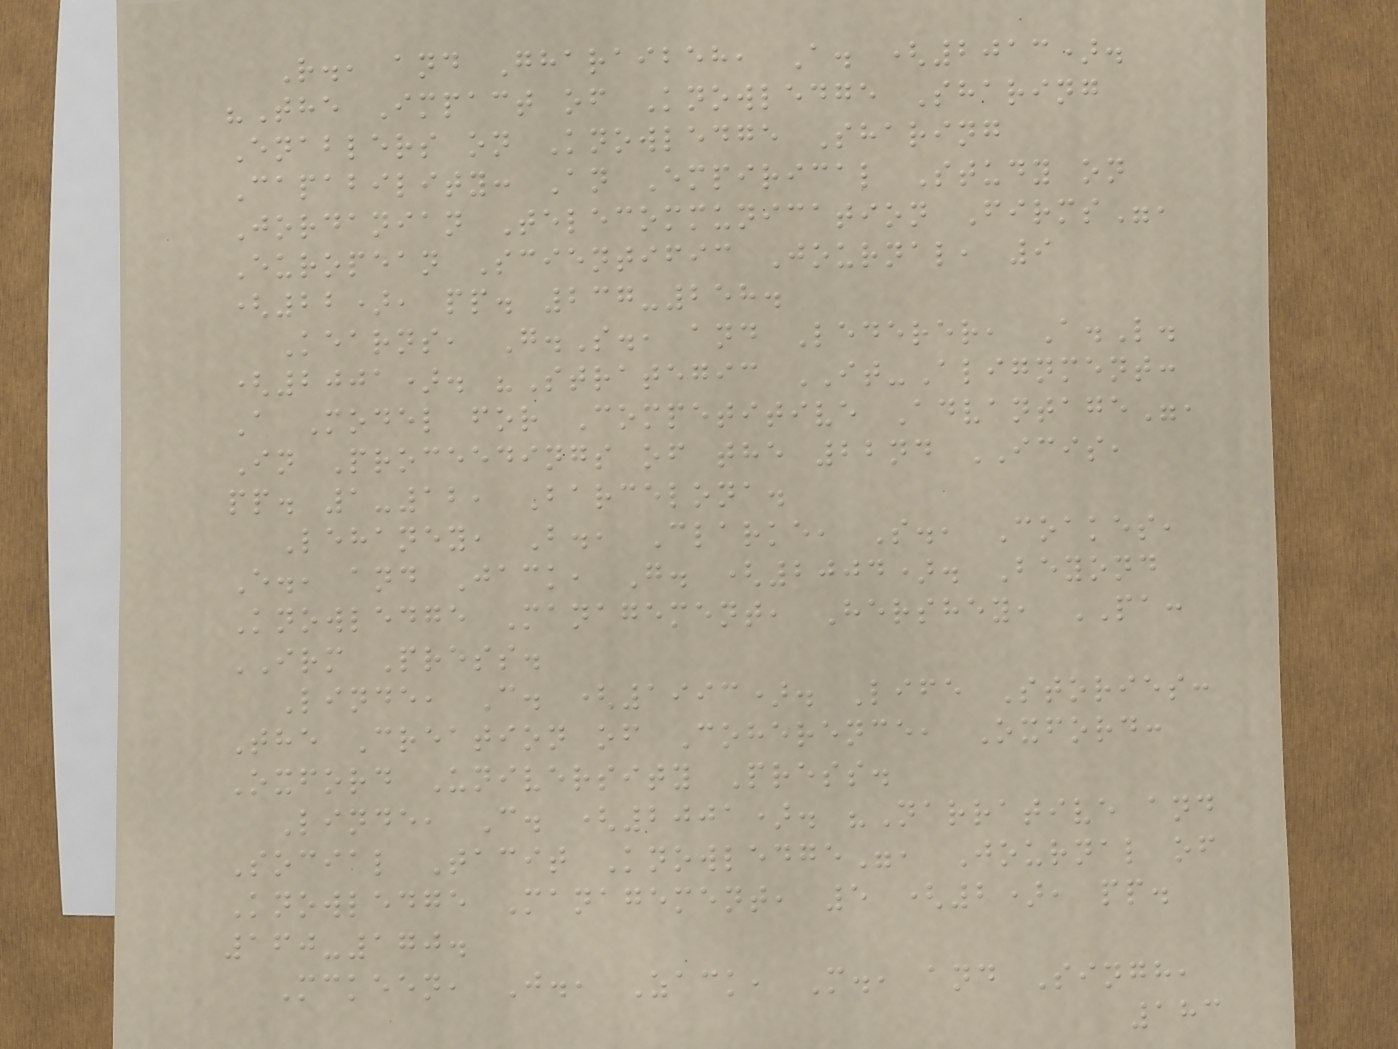R., and Gharaibeh, A. (2013).
"The Impact of Knowledge Sharing
Enablers on Knowledge Sharing
Capability: An Empirical Study on
Jordanian Telecommunication Firms",
European Scientific Journal, 9
(22), pp. 237-258.
Kearns, G.S., and Lederer, A.L.
(2001). "Strategic IT-Alignment:
A Model for Competitive Advantage",
In Proceedings of the 22nd ICIS,
pp. 1-12, Barcelona.
Lehaney, B., Clarke, S., Coakes,
E., and Jack, G. (2004). Beyond
Knowledge Management, Hershey, PA:
IRM Press.
Linde, C. (1993). Life Stories:
The Creation of Coherence, Oxford:
Oxford University Press.
Linde, C. (2001). "Narrative and
Social Tacit Knowledge", Journal of
Knowledge Management, 5 (2), pp.
160-170.
Mckeen, J., Zack, M., and Singh,
183
